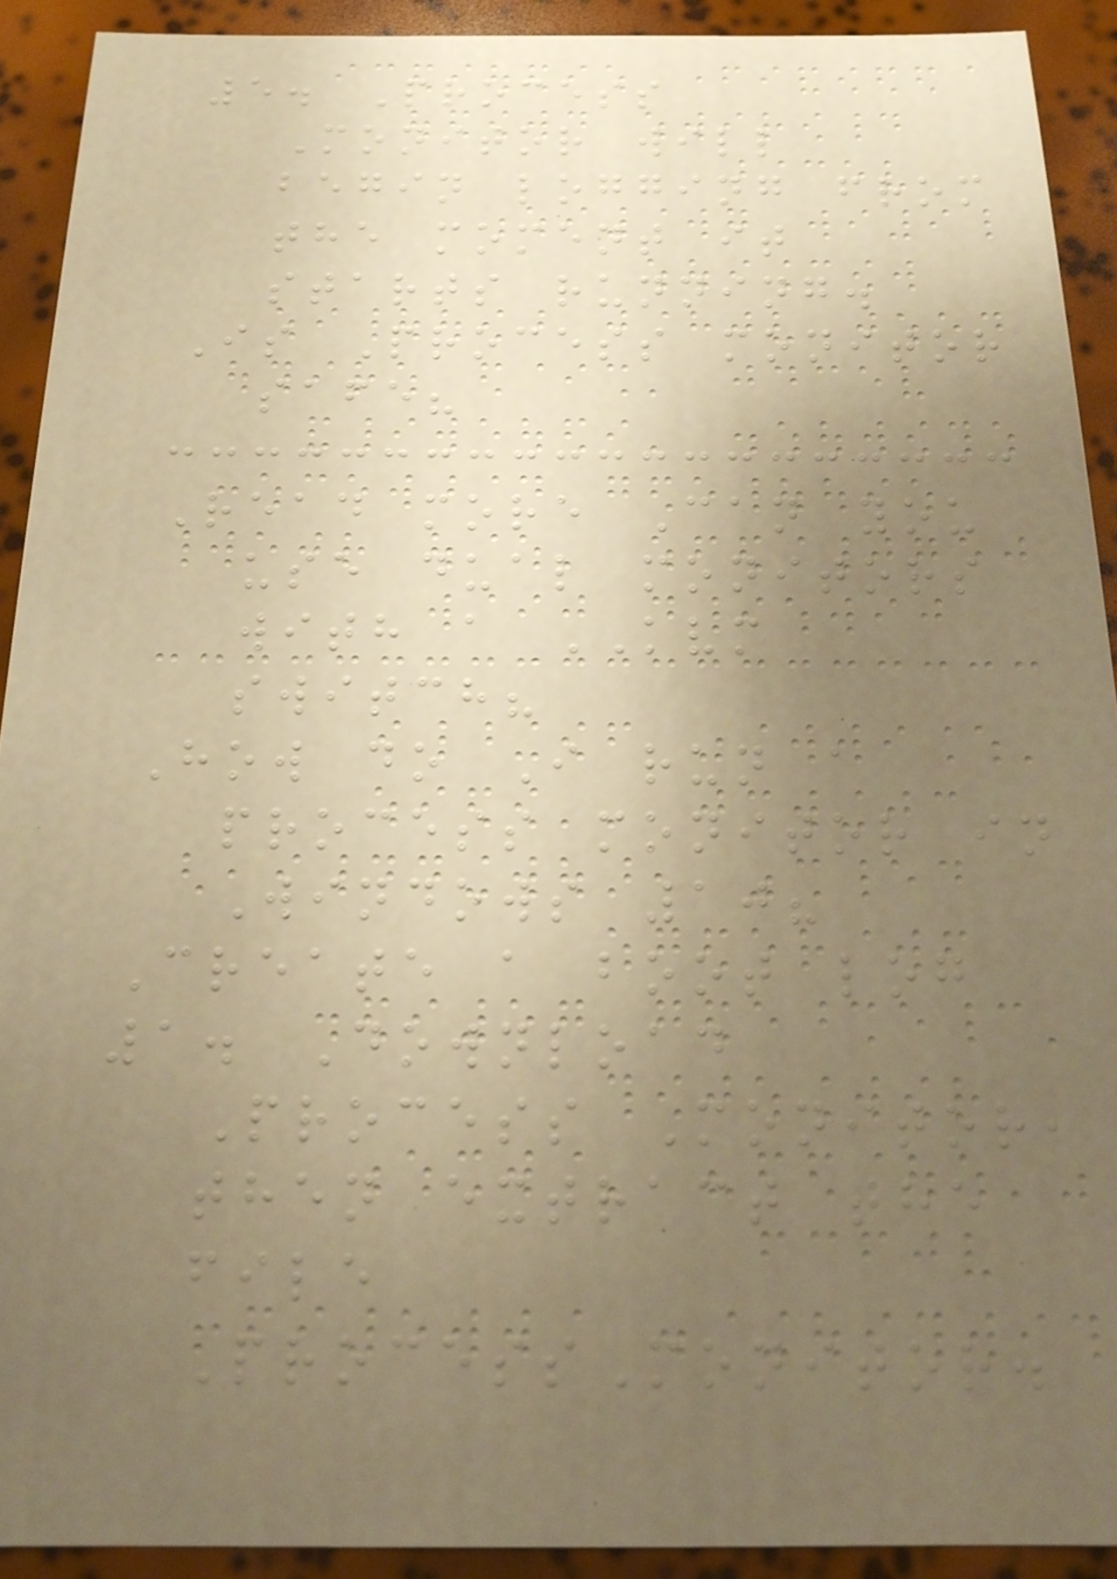5. Process
Monitor will
begin logging from
the moment it
starts running.
Is Process monitor
safe?
Read more Can you
use dual monitors
with a KVM
switch?
How do I run a
process monitor in
Windows 10?
Create a boot log
1. Download
Process Monitor,
then extract the
file
ProcessMonitor.
